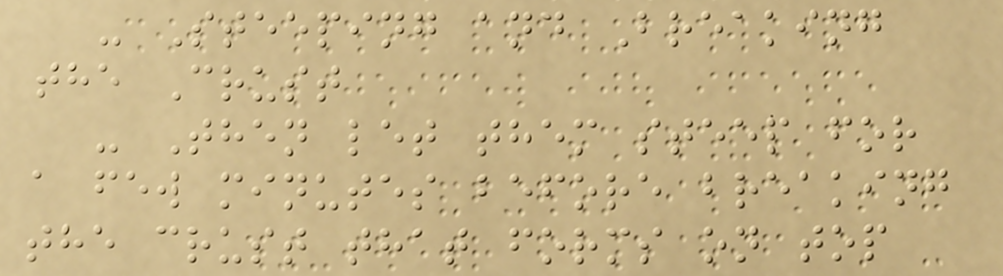- Steeping and Breaking
the Crust
- Then let them steep for
a few minutes before breaking
the crust that forms on top
